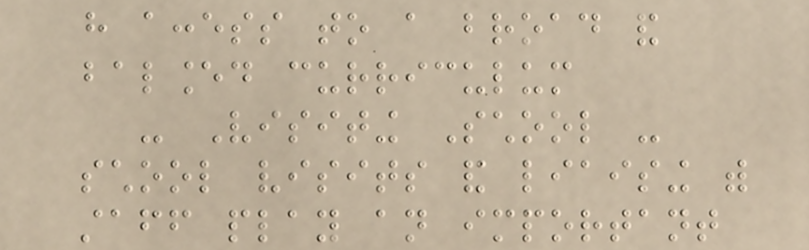have access to a broad and
balanced curriculum
- Visiting School -
school visits and liaising with
staff play an important
